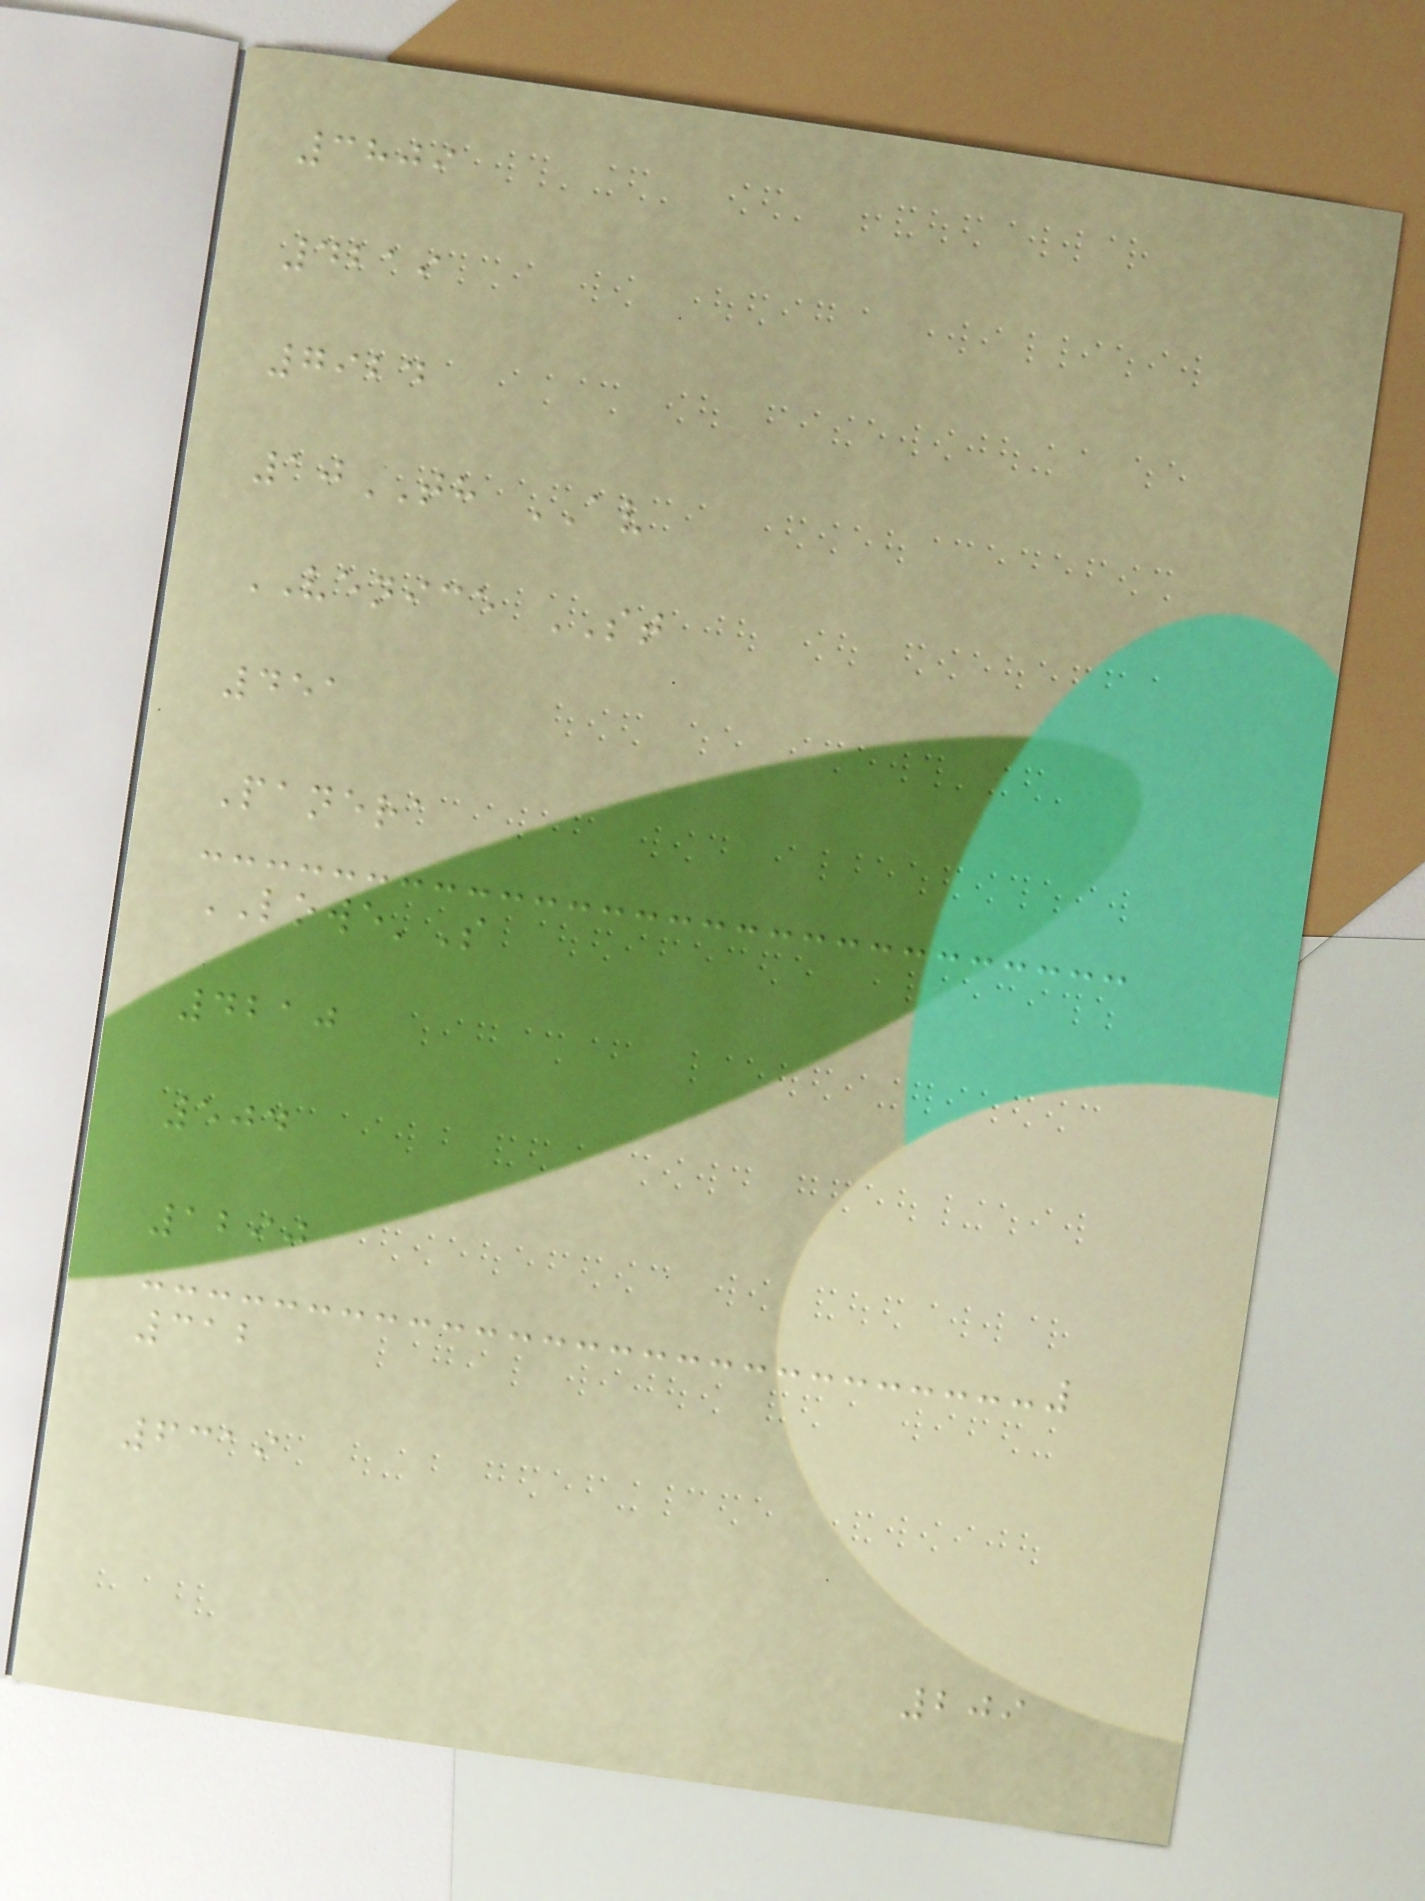3809
4219
7924
10TH AV
VENICE ST
451
Panera
LOWE'S
4210
504
1290
312
6319
209
